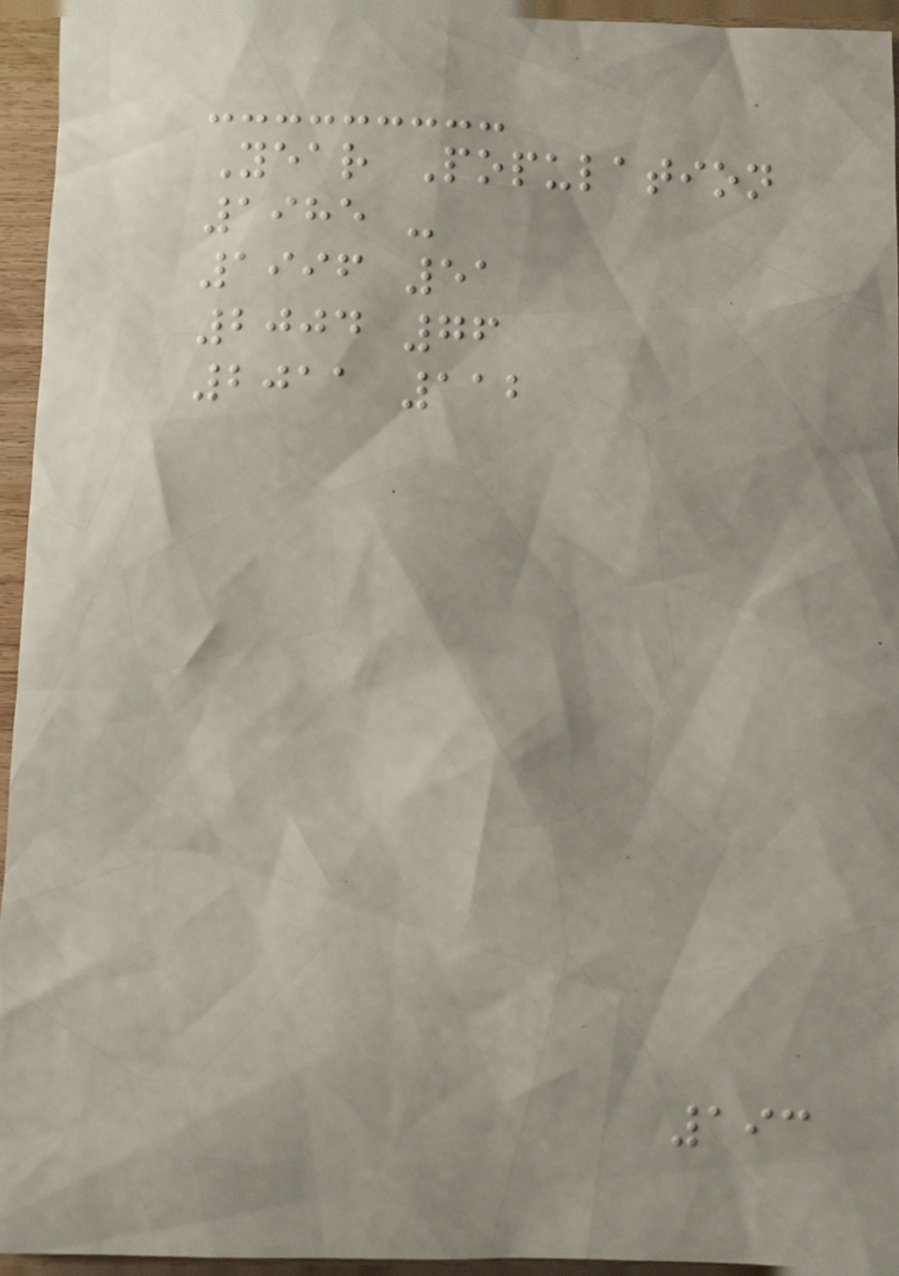Year Population
1985 -
1996 51
2004 76
2011 112
193
